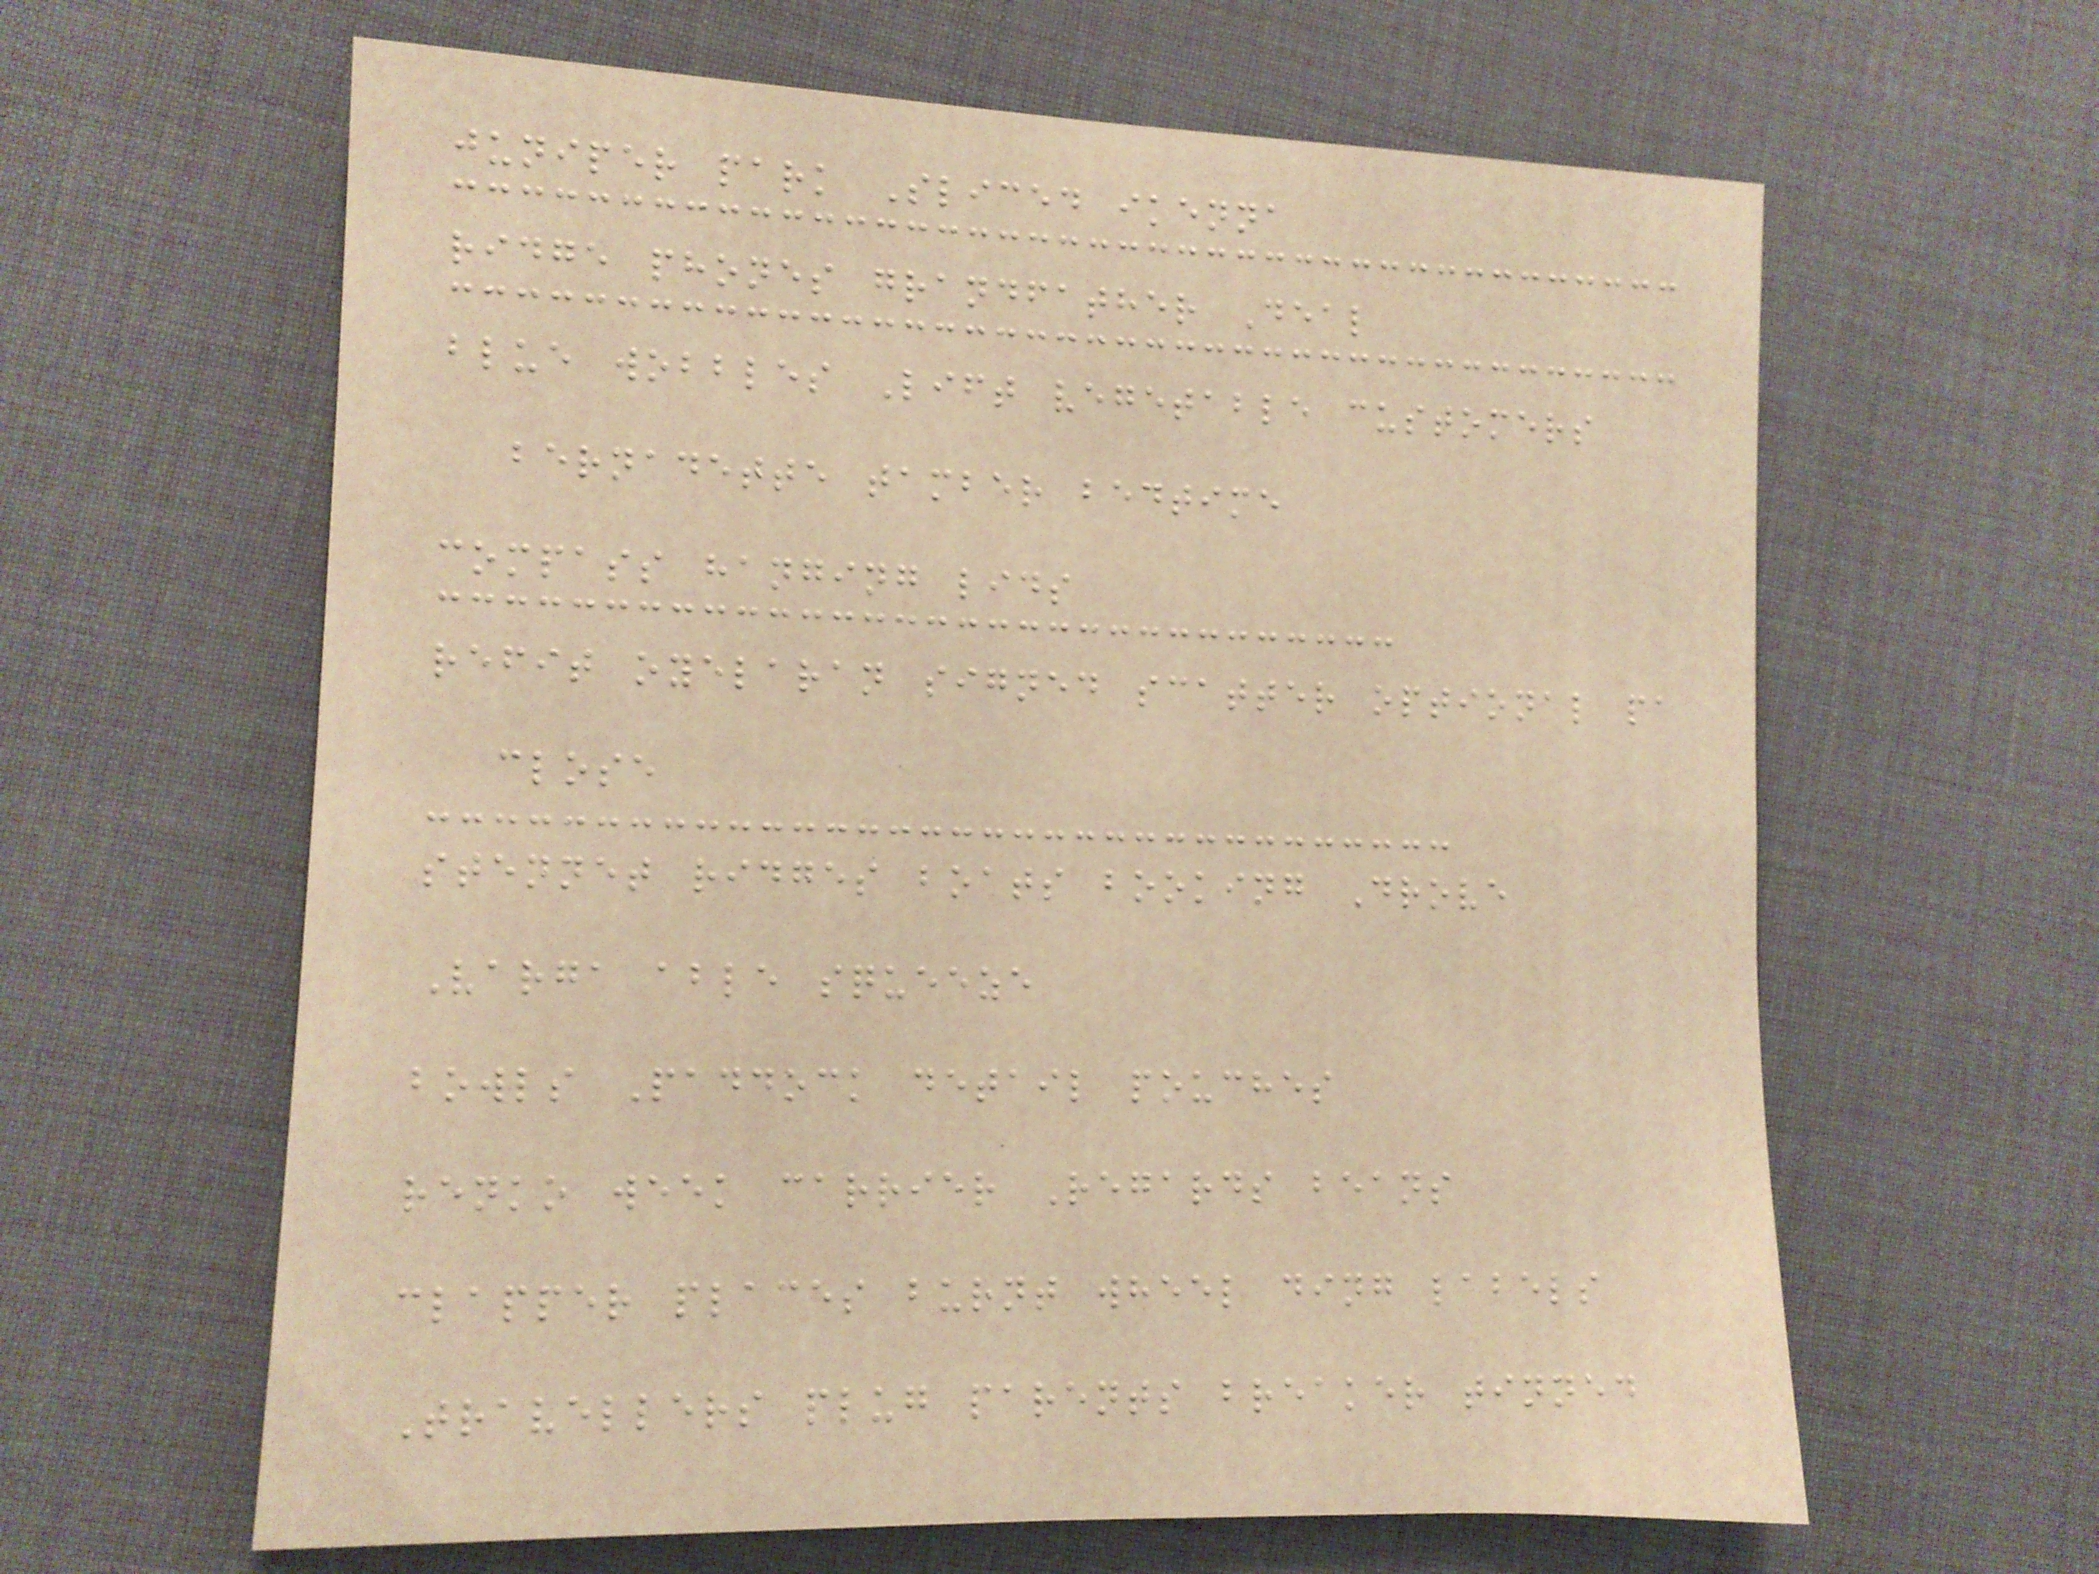juniper park Sliced ikenna
ridge phones grandfather Deal
blue wobbles Lift vegetable customers
bernadette tamber bedtime
compass hanging lids
refit oyelaran signed scatter optional pa
close
stennet ridges boats booking Drove
Varga able squeeze
bowls Paddock detail pouches
renko week carrier Regards beans
clapper places burnt wheel ding labels
Travellers plug parents breaker tinned
